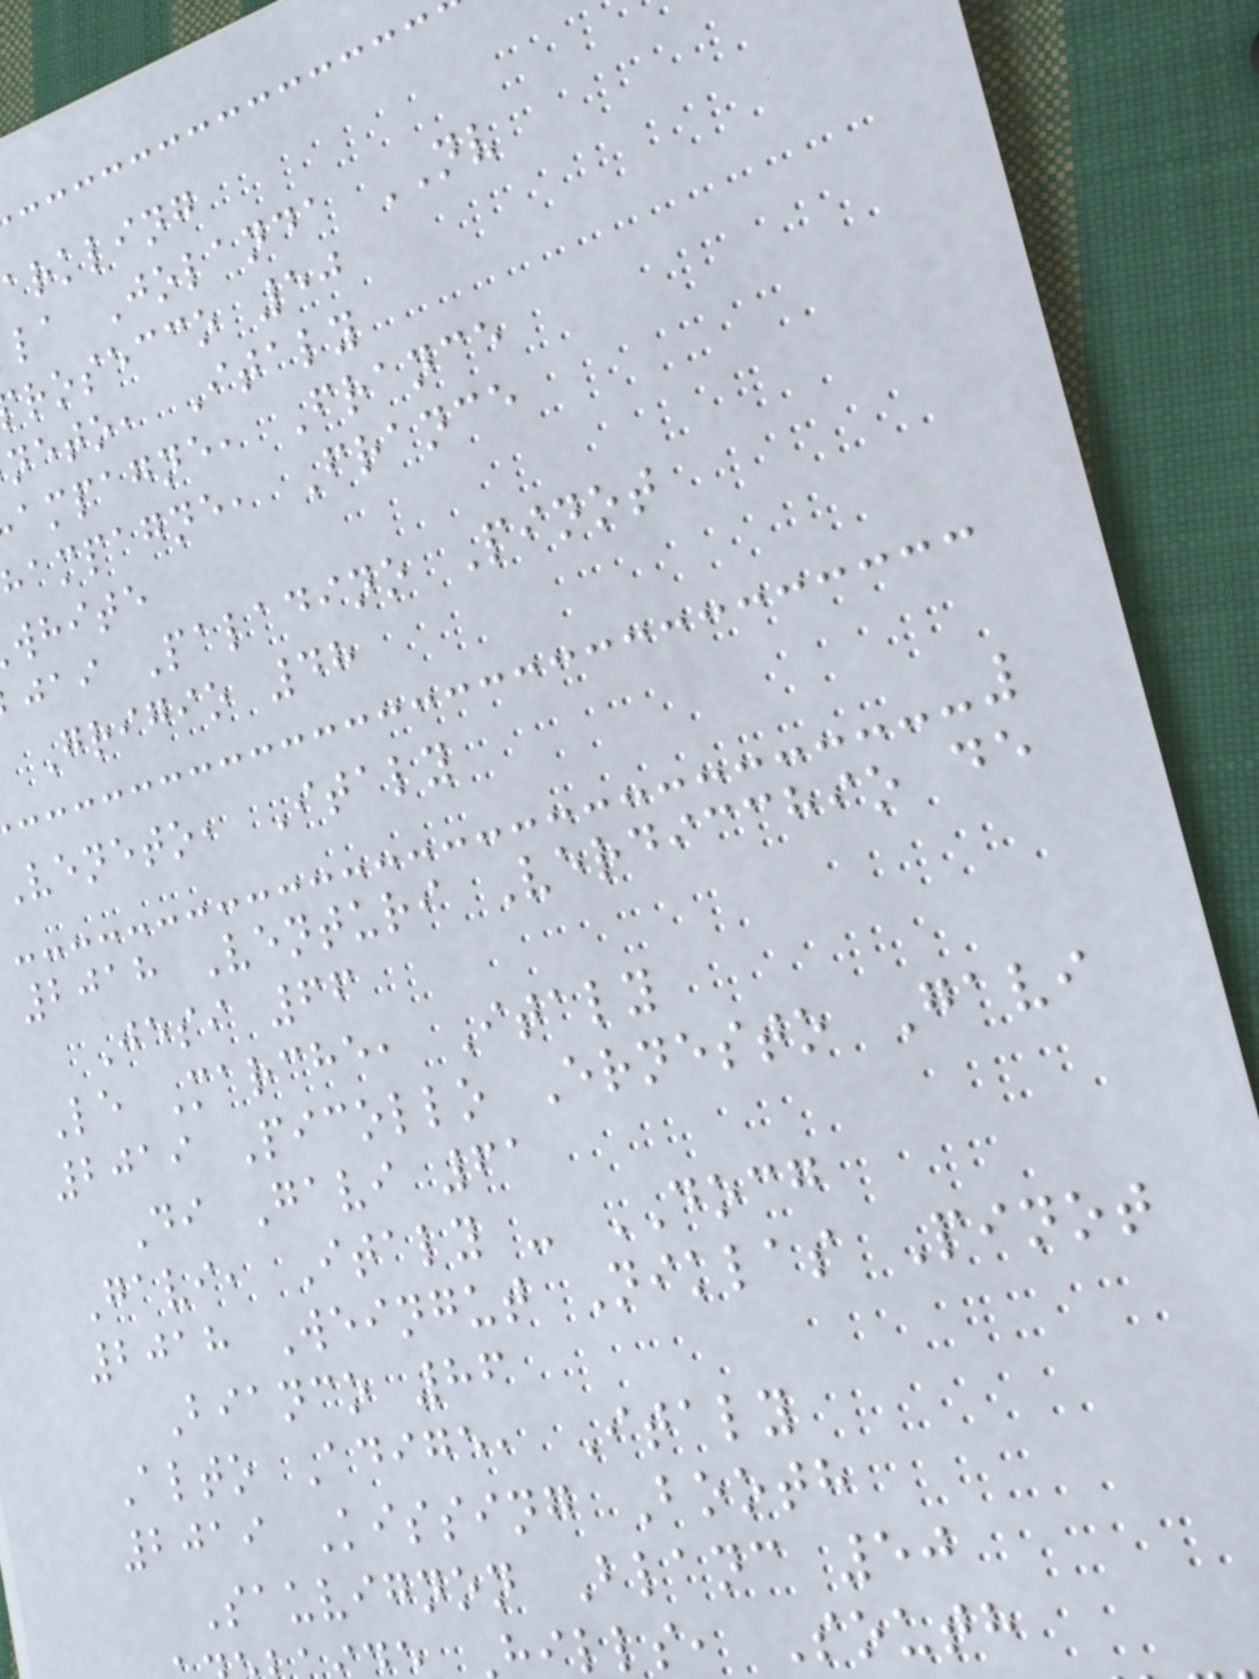arkling
la Jolanda NV
rosecco 50
neto, Italy
ampagne, France
hampagne, France
white
jai Paladino Pinot
Grigio 48
veneto, Italy
2018 Venturi Verdicchio de
Jesi 66
Le Marche, Italy
2019 Picollo Ernesto Gavi
Di Gavi 61
Gavi, Italy - DOCG
2018 Weingut Niklas Pinot
Bianco 86
Alto Adige, Italy
2019 Kissing Booth
Sauvignon Blanc 50
hills, South
